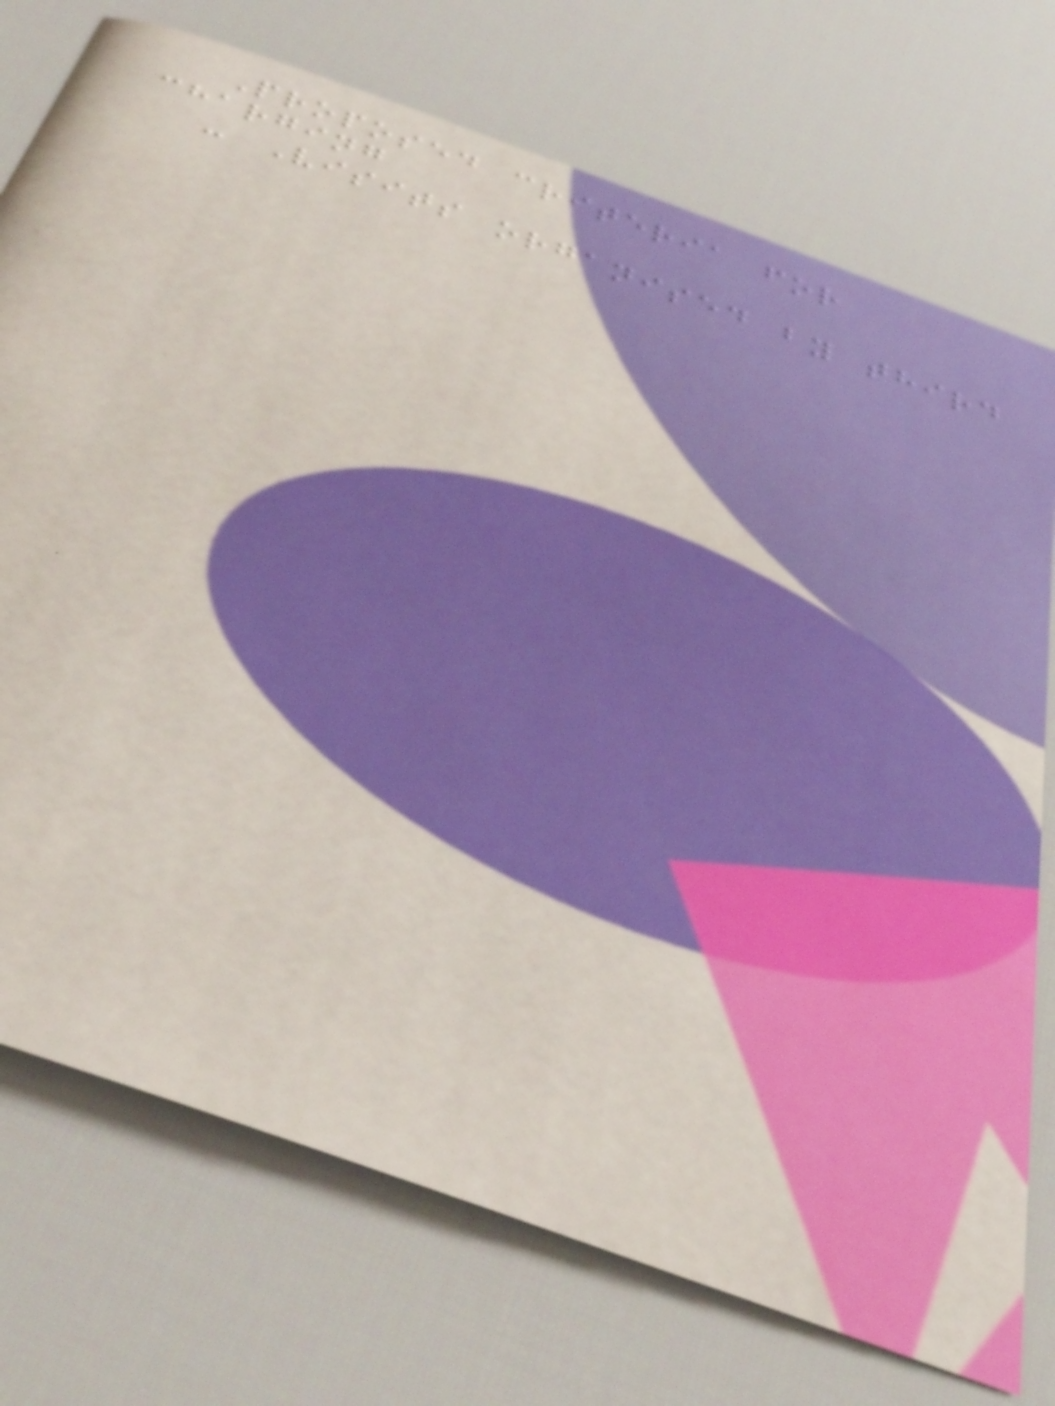Proposed criteria for
charging
- Visits organised by third
